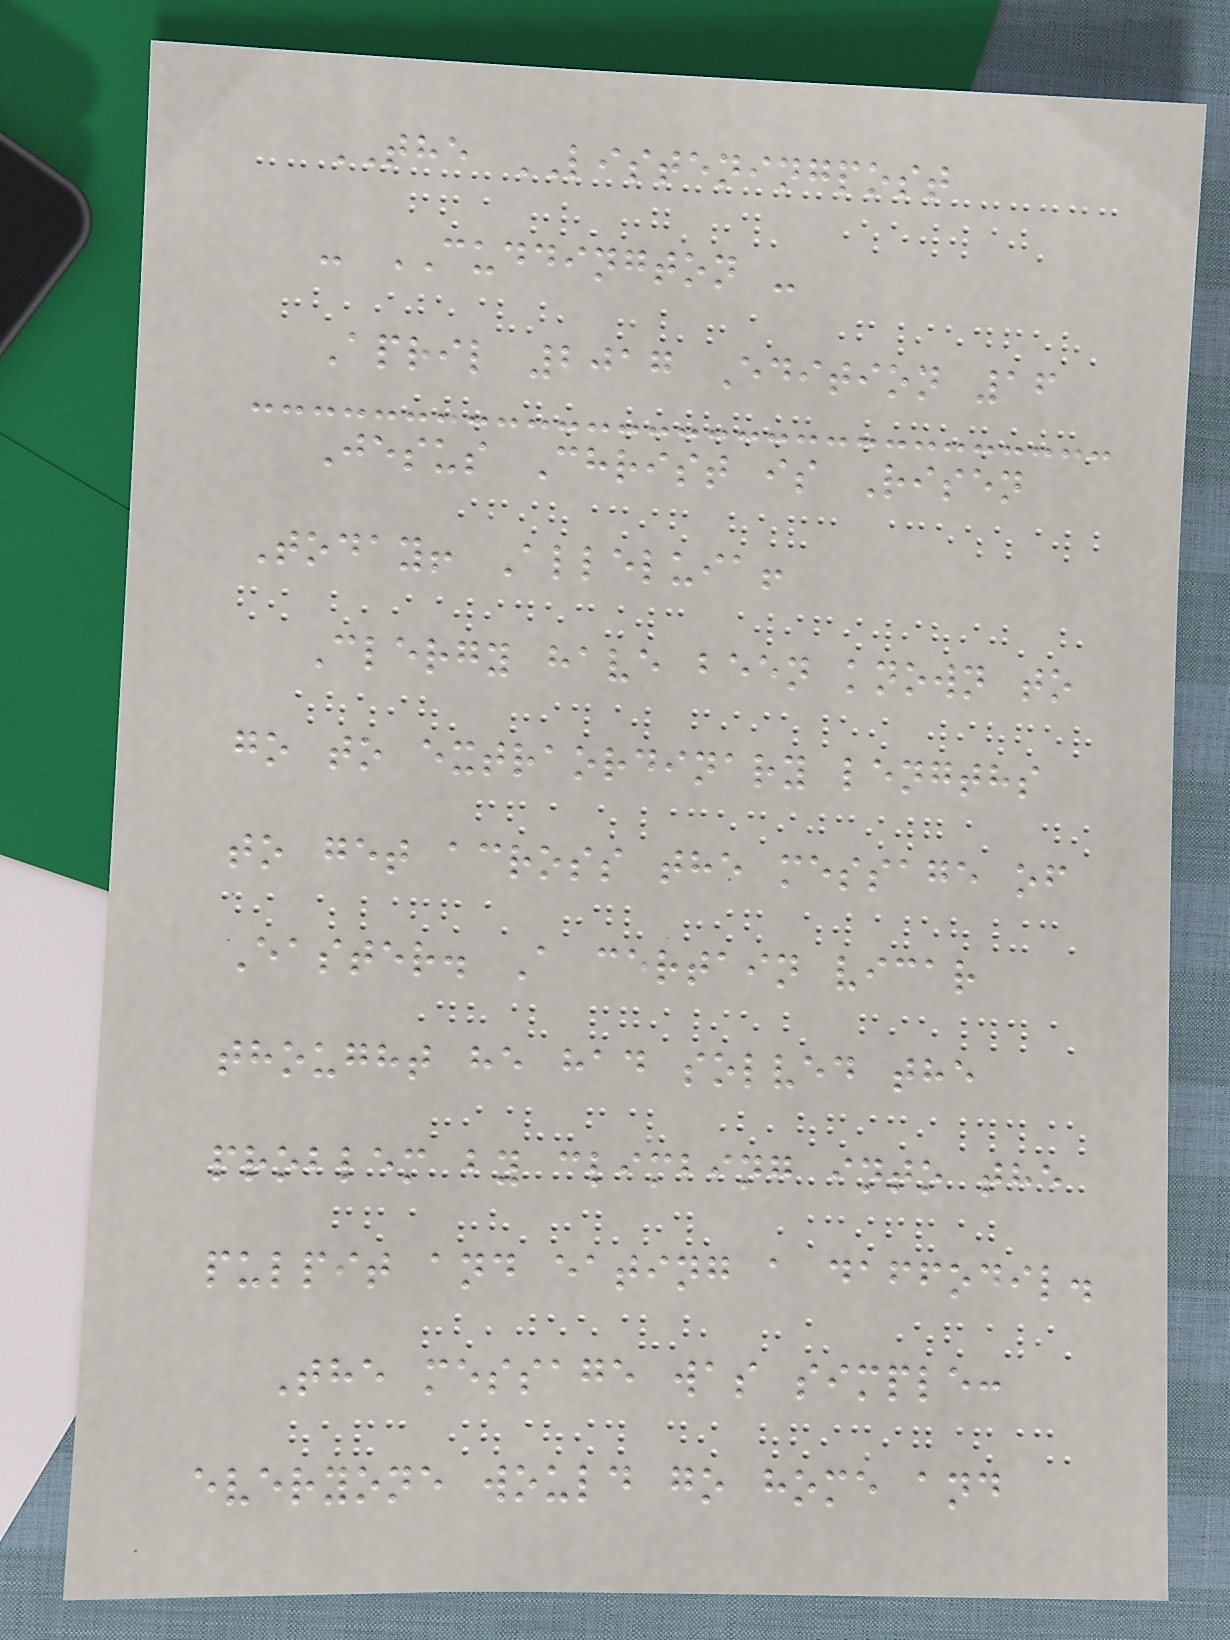THE LISTENINGPOST
- CUDDINGTON -
April 2017 Edition 16
Jesus Christ is Risen
Today! Alleluia!
Clergy have been known to
go to extraordinary lengths
to get across the message of
Easter. A certain vicar
thought he had solved the
problem by climbing into the
pulpit and eating a daffodil.
The message was simple:
everyone would go home and
